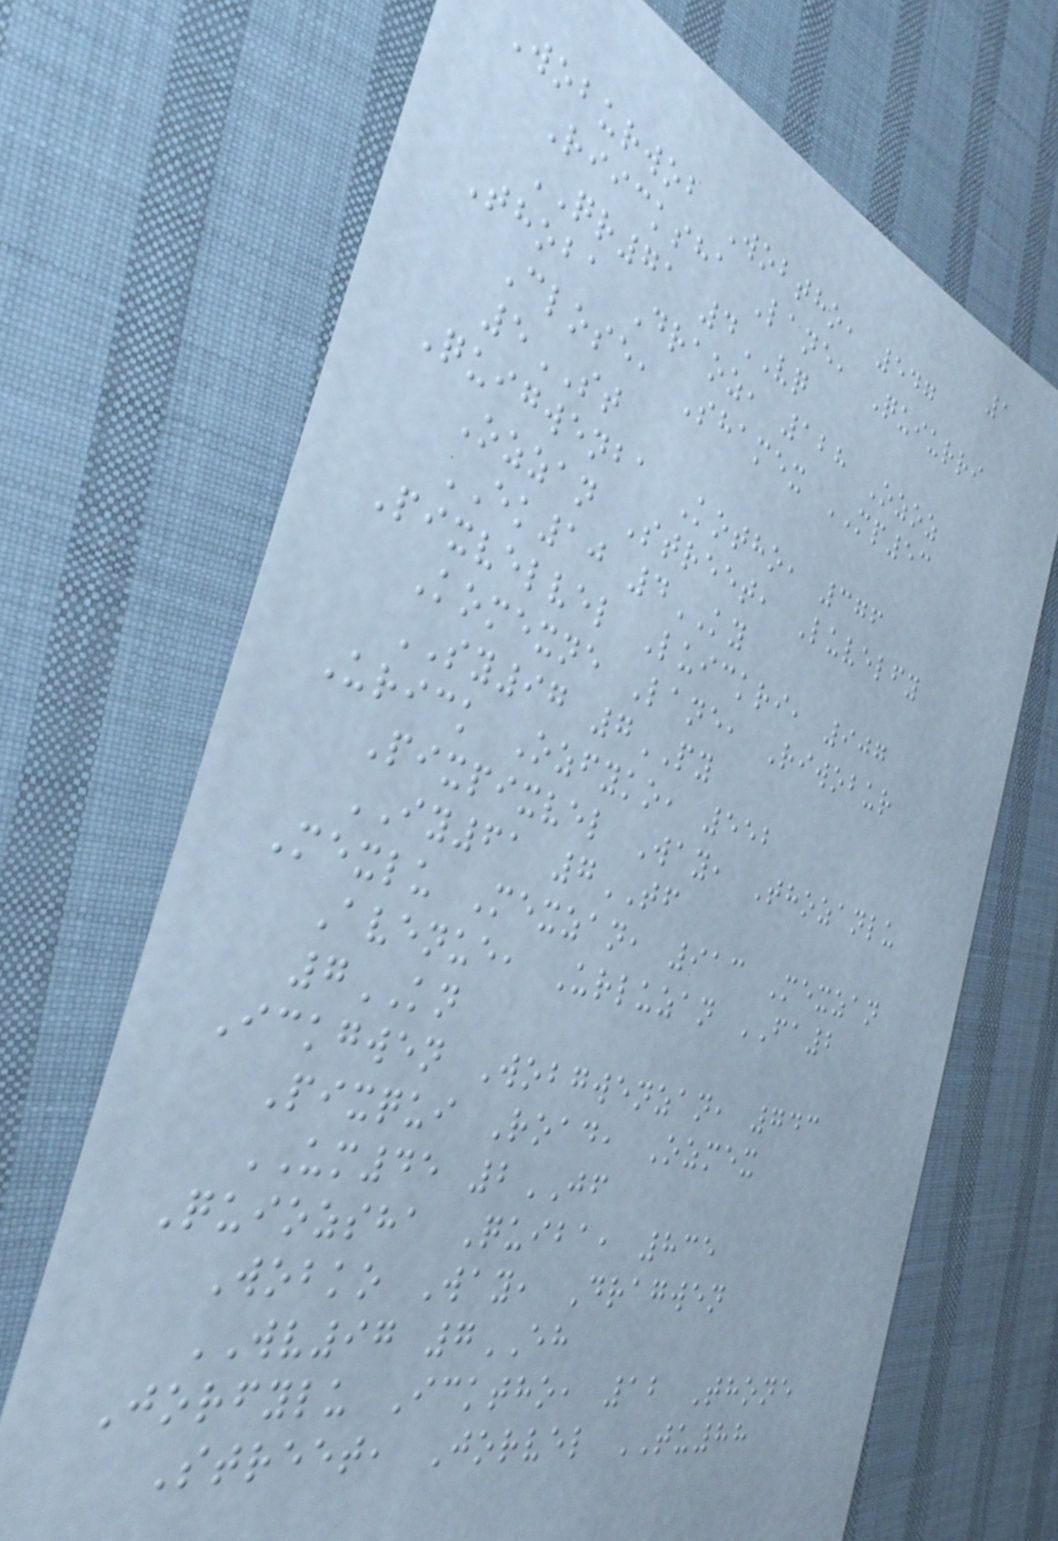1
Woburwob Wobtho, 547
Riicksha Lane, Quiurri
QR71 4VQ
Thoba Draoz, 128 Ozoz
Close, Shamex MP53
5ST
Quigwenba Kotho, 376
Ozzan Street, Luvelfy
EK10 4KY
Pixvelvel Luickri, 907
Komexne Lane, Riwobur
SY97 7PY
Urick Ozfyko, 552
Pixpixvel Way, Thozanlu
IY61 7TF
Mexlu Mexzan, 913 Mexzan
Avenue, Urluzan FA2
7KN
Ickgwen Wobgwenzan, 743
Pixqui Road, Ozmex
UM45 2JF
Quiozsha Quiba, 835
Wobko Way, Dragwen
WV97 7EH
Jorfylu Icktho, 12 Thone
Street, Jorvel TU88
